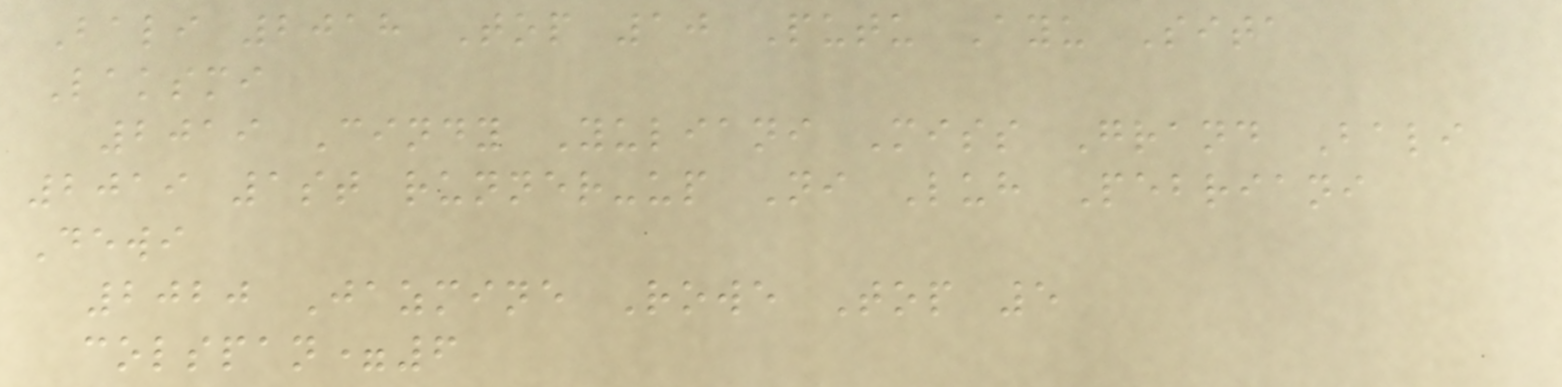Bali 2018 Top 10 Putu Ayu Sita
Laksmi
2019 Cindy Yuliani Miss Grand Bali
2019 1st runner-up Ni Luh Pebriani
Dewi
2020 Jazmine Rowe Top 5
colspan=6
